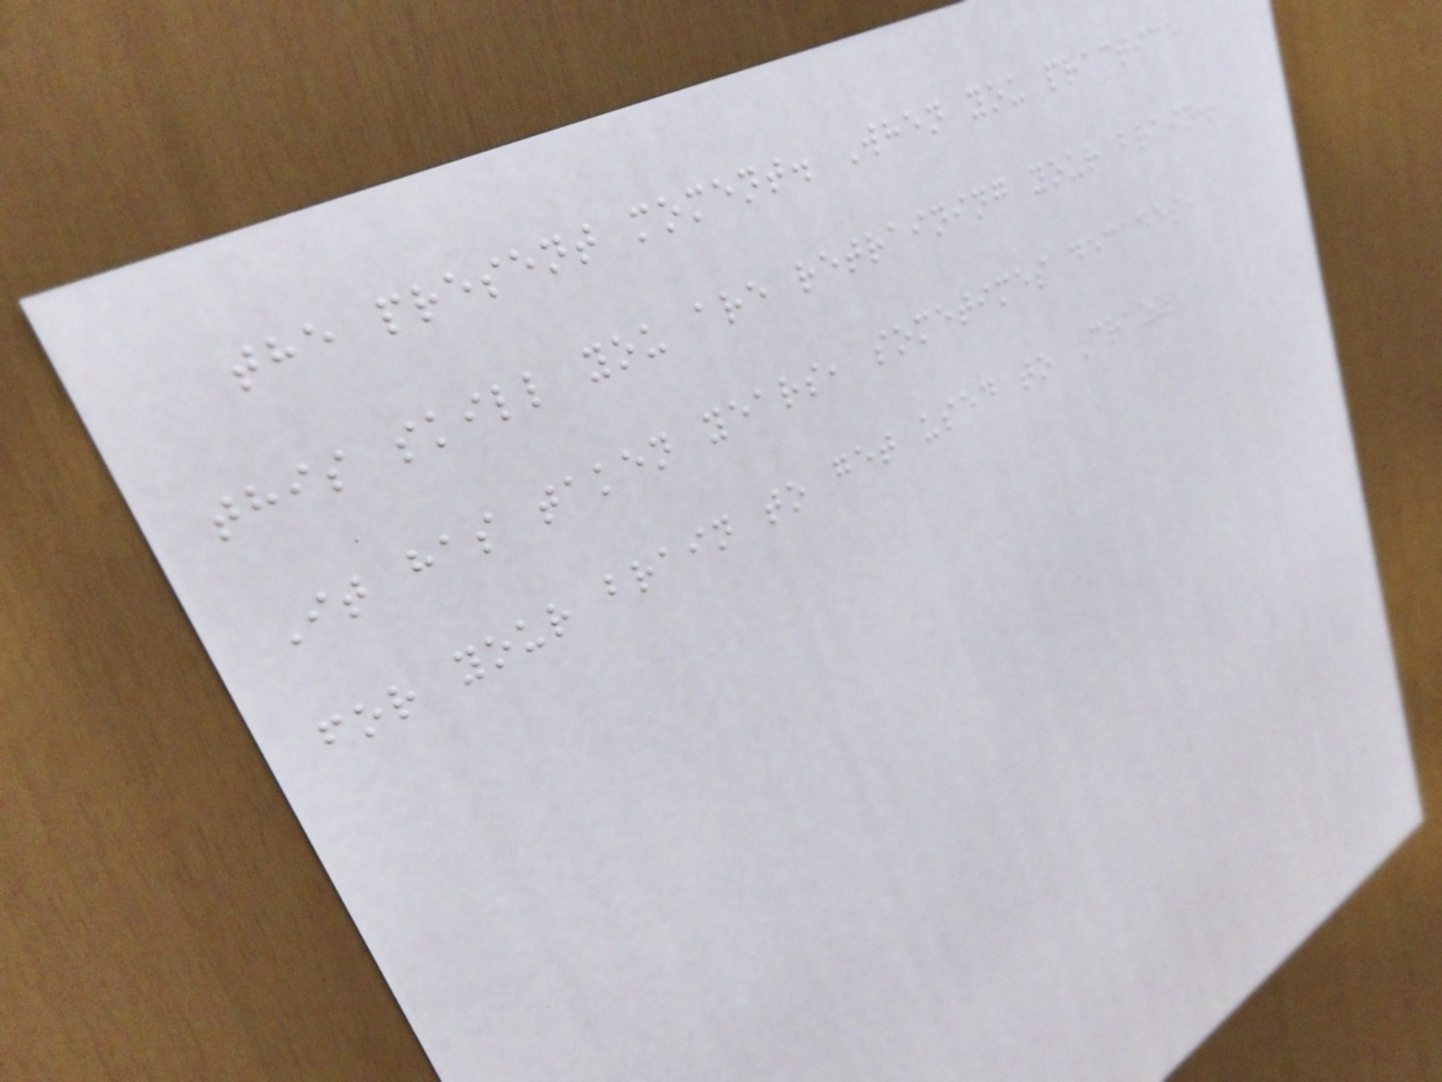the present moment. When you practice
this skill you are retraining your brain.
It has taken years, sometimes decades,
for your brain to get used to Crazy
